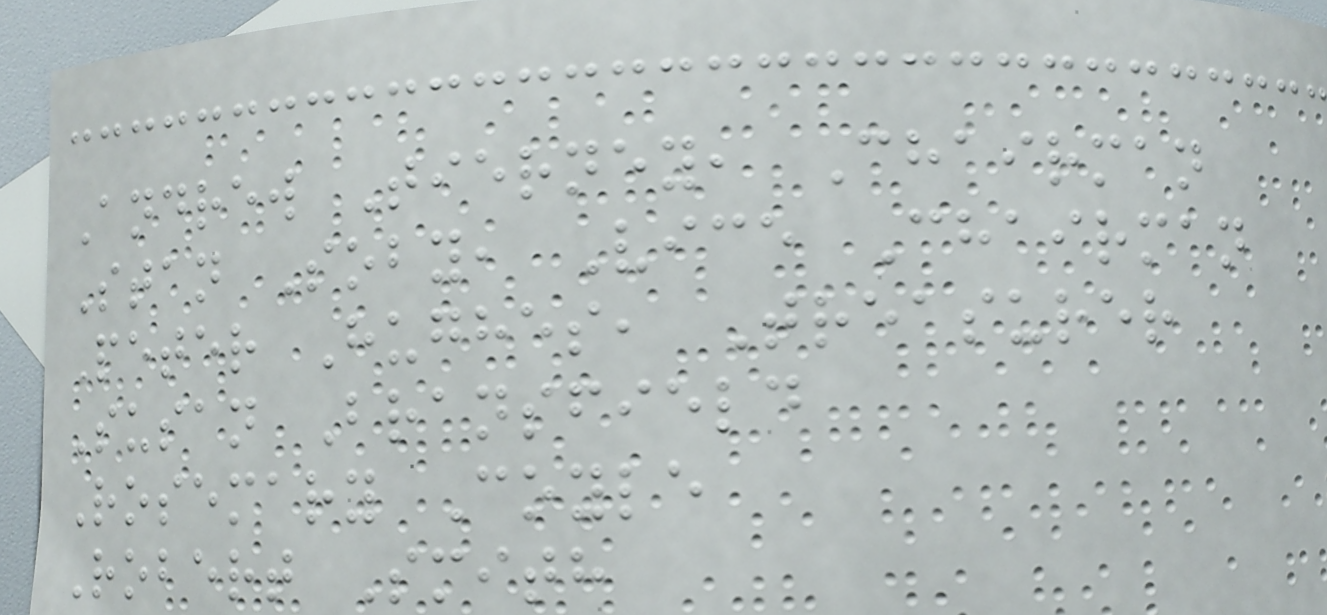Andrew Tierney, Chairman
Stan Soby, Vice Chairman
Peter Hughes, Treasurer
Susan Bransfield
Rosemary Coyle
Robert Smith
